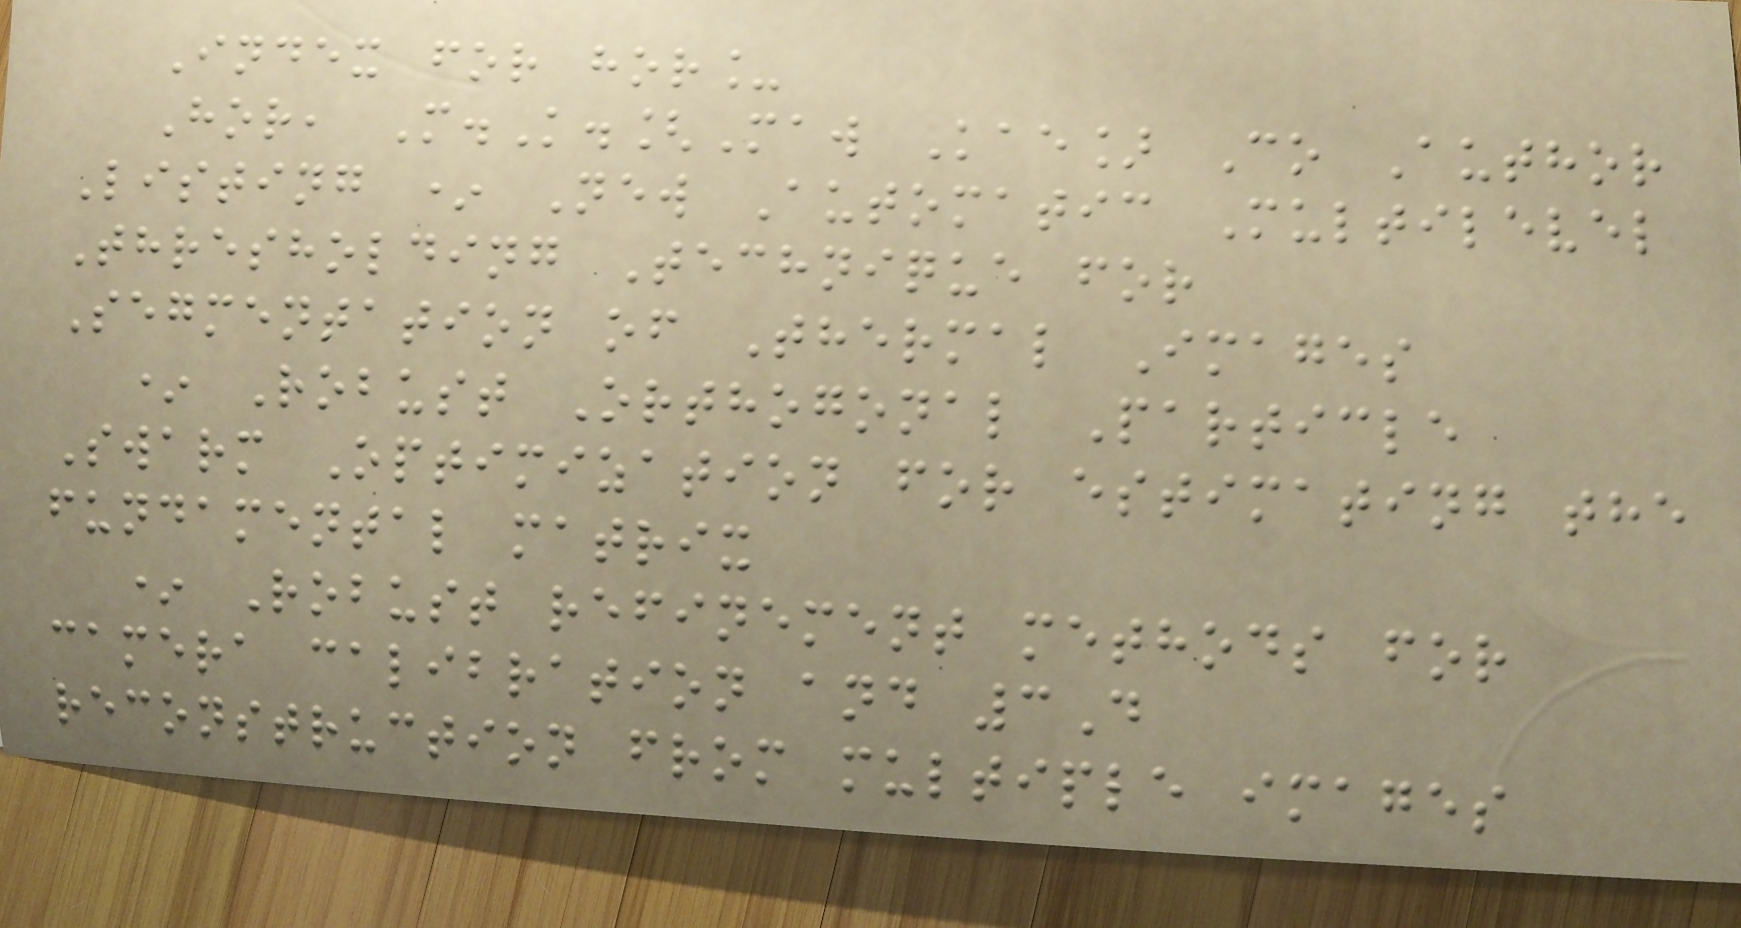Index for hor_
Hor, M.K.[Maw Kae] Co Author
Listing * New Automatic Multilevel
Thresholding Technique for
Segmentation of Thermal Images
* Robust Orthogonal Particle
Swarm Optimization for estimating the
fundamental matrix
* Robust refinement methods for
camera calibration and 3D
reconstruction from multiple images
